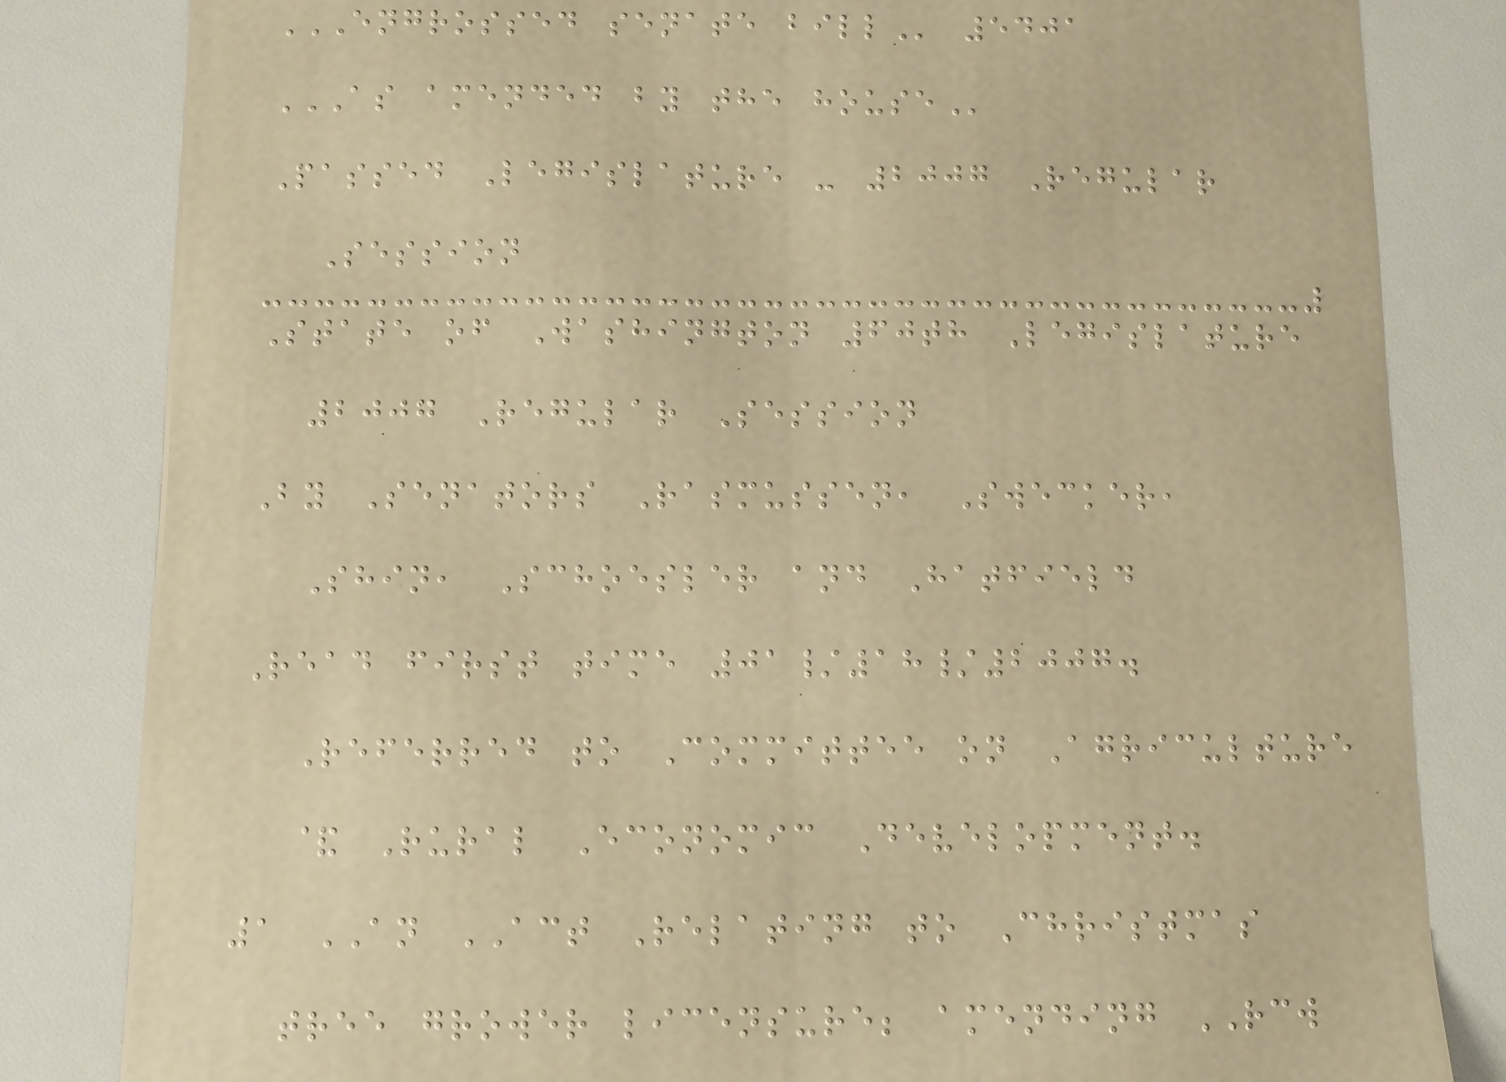ENGROSSED SENATE BILL 5401
AS AMENDED BY THE HOUSE
Passed Legislature - 2007 Regular
Session
State of Washington 60th Legislature
2007 Regular Session
By Senators Rasmussen, Swecker,
Shin, Schoesler and Hatfield
Read first time 01/18/2007.
Referred to Committee on Agriculture
& Rural Economic Development.
1 AN ACT Relating to Christmas
tree grower licensure; amending RCW
